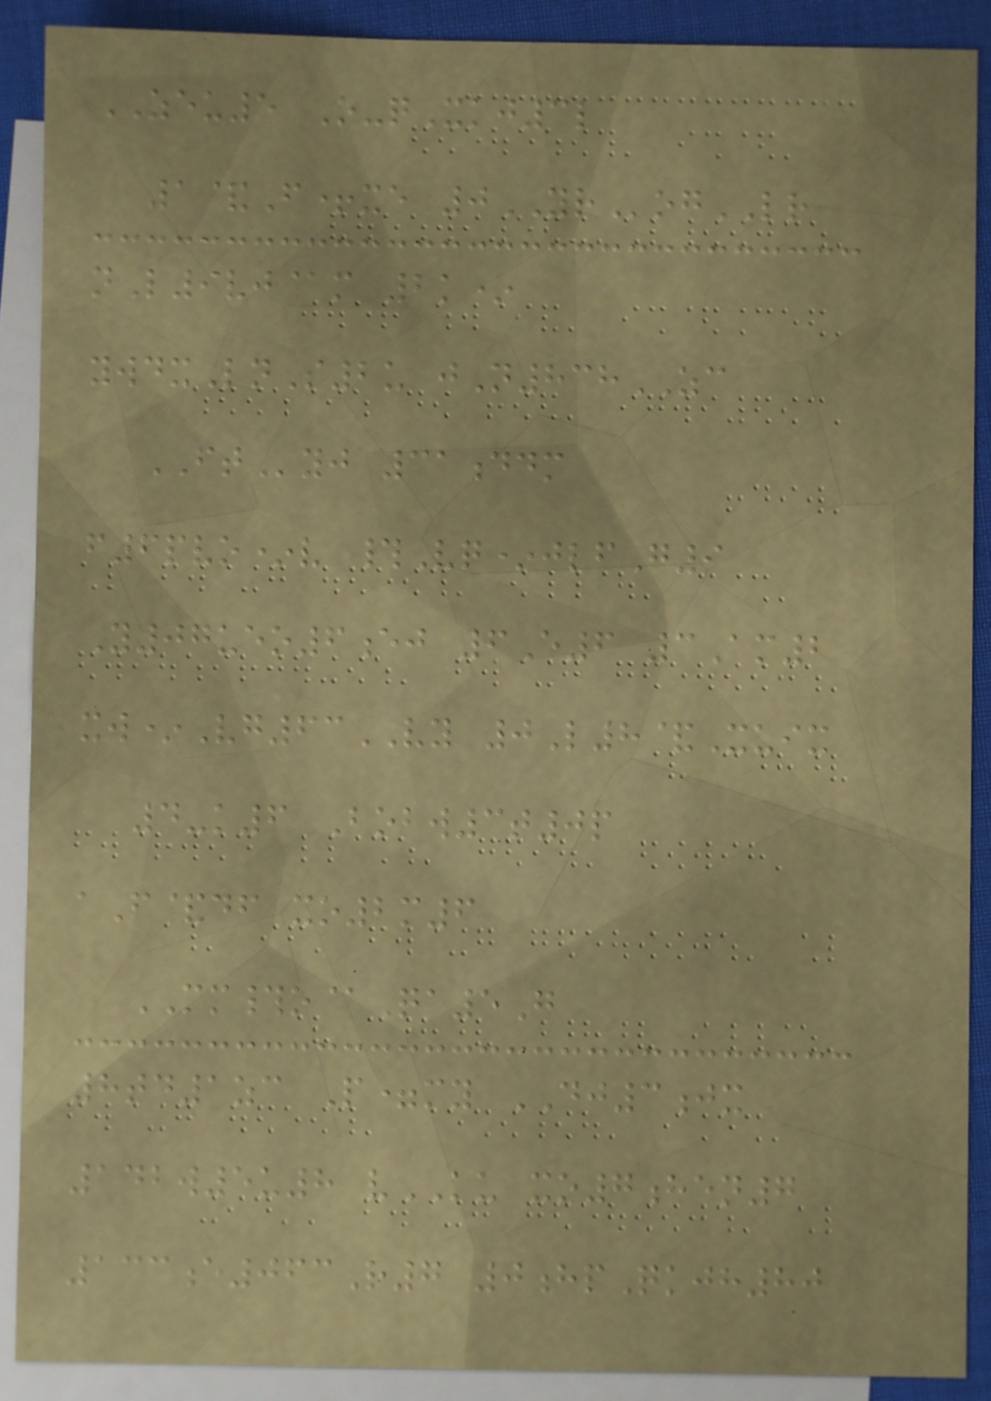ZEU5 O-qXkj3l
1&F+xe 0YRogLR
nL9vj@m 2k*
ywdxLnS2u jN838ZC
FTyj 31ddm
f6pvo*v #Vq*jlfG9
Y07ueo6ej 6E6 3Am2
xw*Vg63VY 0L8&Xuix
4-k6 Bobw3t0p
aF&df xo2m6
MM#o@Qa5G
8td1zc P=my DJ3jx
142w5u8 vKU xo7hen7
133e063R7 0hpQkjh80
